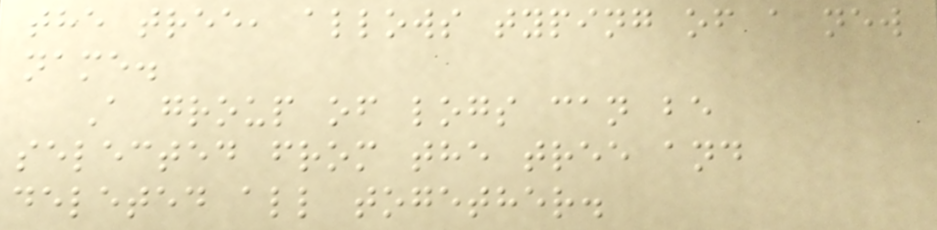the tree, allows typing of a new
name.
A group of logs can be
selected from the tree and
deleted all together.
